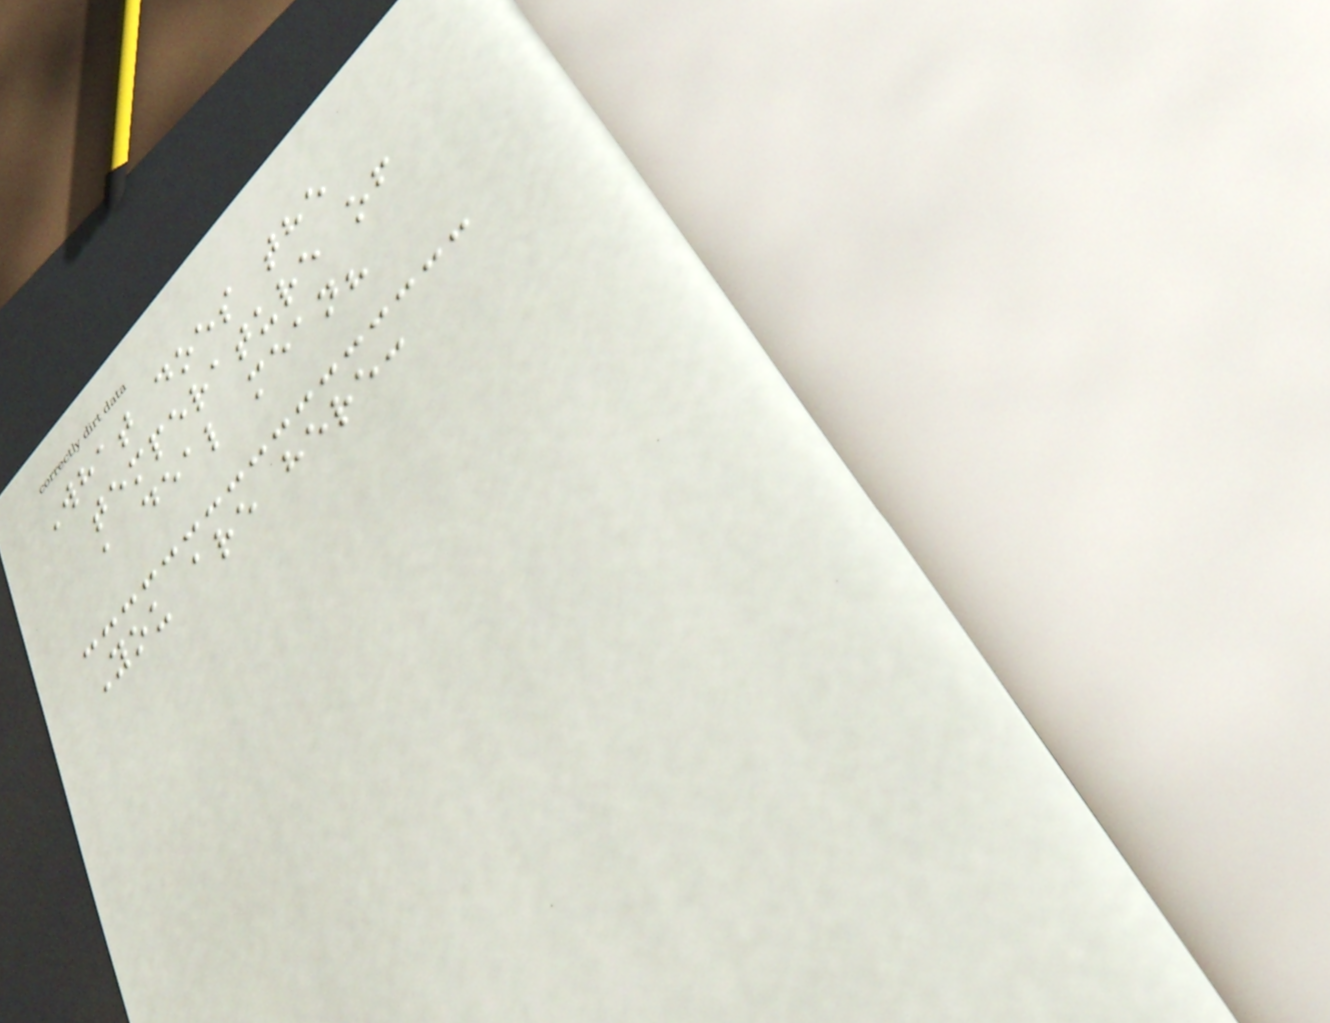What does the
temperature of
a deal mean?
You are here:
